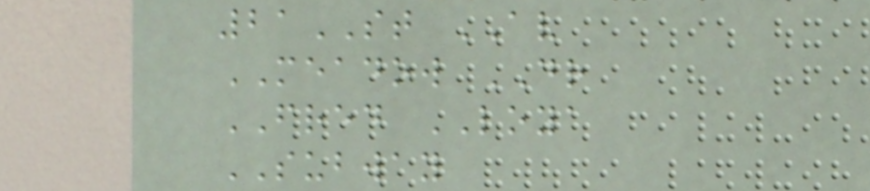21ST AV
MEADOW DR
FRED LOYA
SUBWAY
